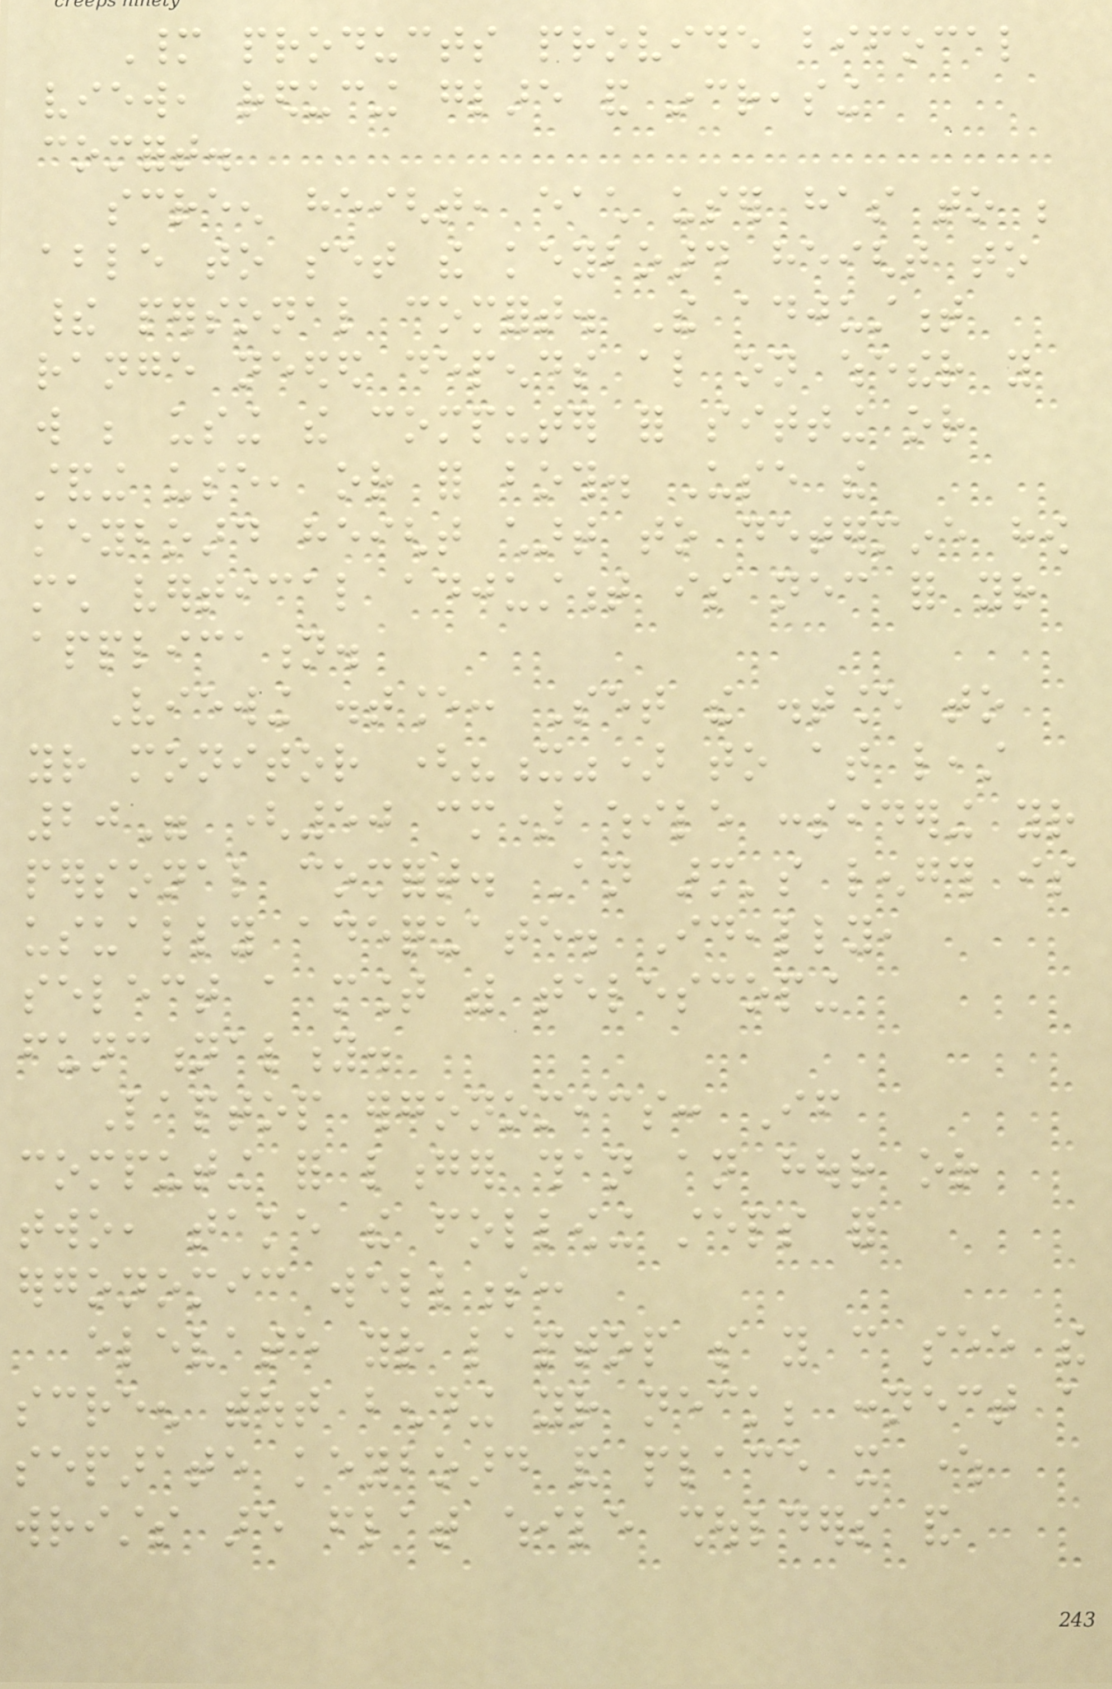Many products provide bifocal
view, reducing glare and increasing
comfort.
screen height, each user has to be
able to set the keyboard height to
their personal comfort. The adjustment
range needed depends also on whether you
will be using the computer for sitting or
standing use, or for both. Use the
keyboard height chart to determine how
much vertical adjustment is necessary for your
application.
Viewing distance: Set the distance to
your monitor ("x") to at least
20" (50 cm) while considering your
personal comfort. An arm's length is
usually adequate. Ideally,
select a mount with telescoping
functionality.
Laptop ergonomics: If
computing for longer than an hour or
two, take the following steps for
ergonomic wellness:
elevate your laptop so you can see the
screen without bending your neck; connect a
separate keyboard and place it where
wrists are flat while shoulders and
